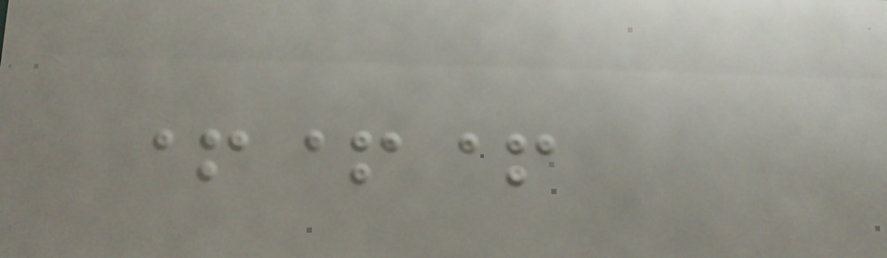+++
